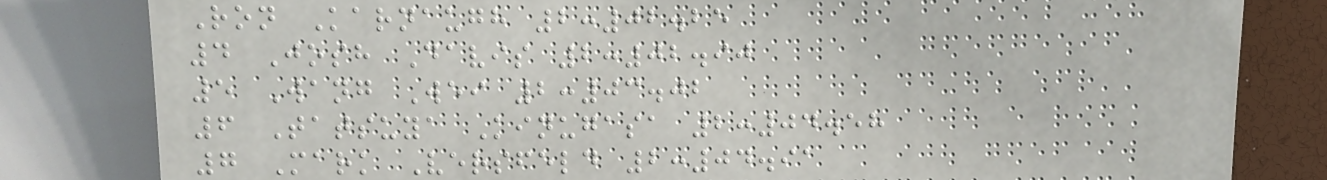Ron Karnaugh 2:02.25
4 Josh Davis 2:02.90
5 Wang Wei 2:03.02
6 Tatsuya Kinugasa 2:04.58
7 Mark Versfeld 2:04.91
